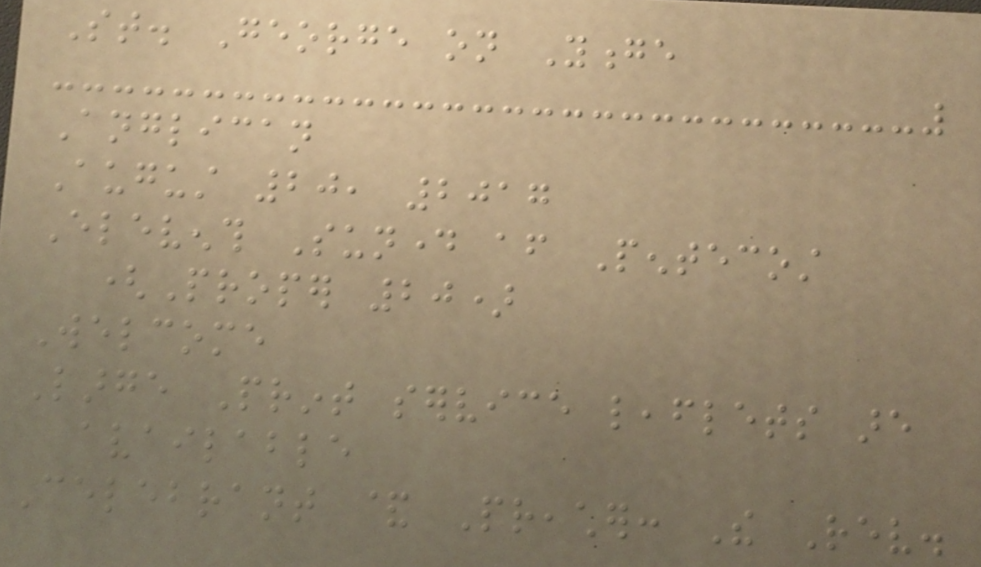St. George on Yonge
Anglican
August 20, 2017
Eleventh Sunday after Pentecost
(Proper 20)
Welcome
Large Print service leaflets are
available
Celebrant & Preacher: The Rev.
